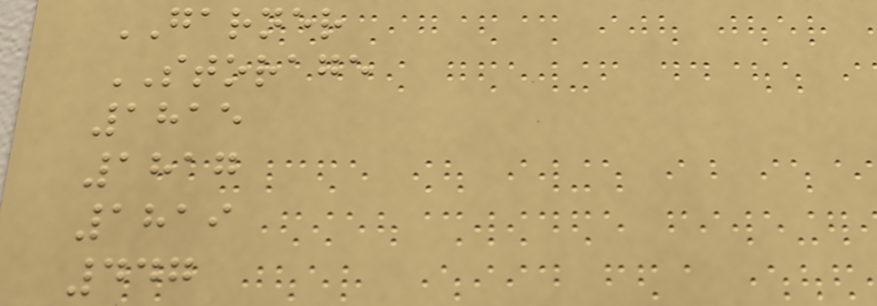GARNER
STORAGE
1815
1817
1819
447
